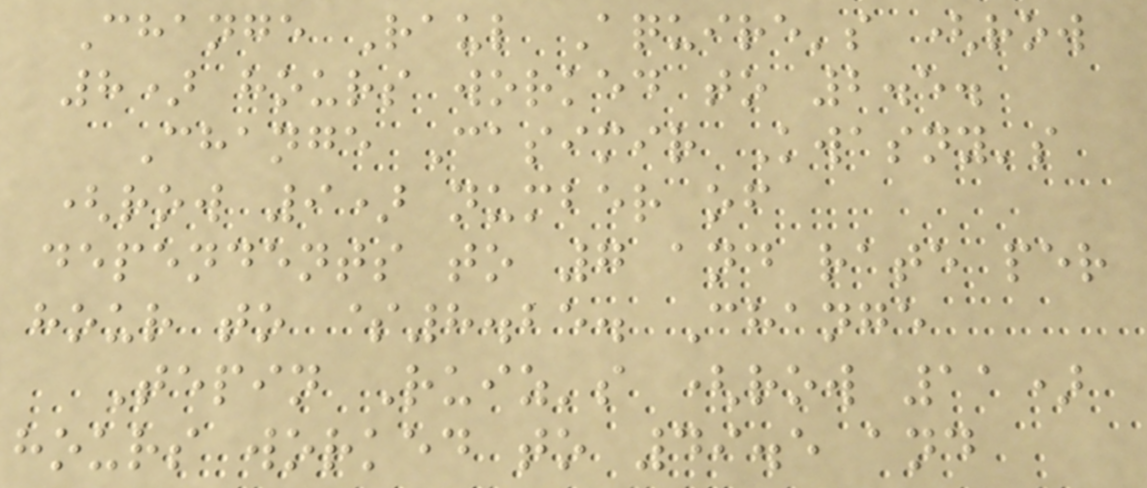Change Raul Aquire's (row
8) hours worked to 2.5.
Change Casimir Kwasny's
(row 9) number of
dependents to 7 and rate per
hour to $8.25. Change
Tepin Ruiz's (row 11)
hours worked to 49.5 and
